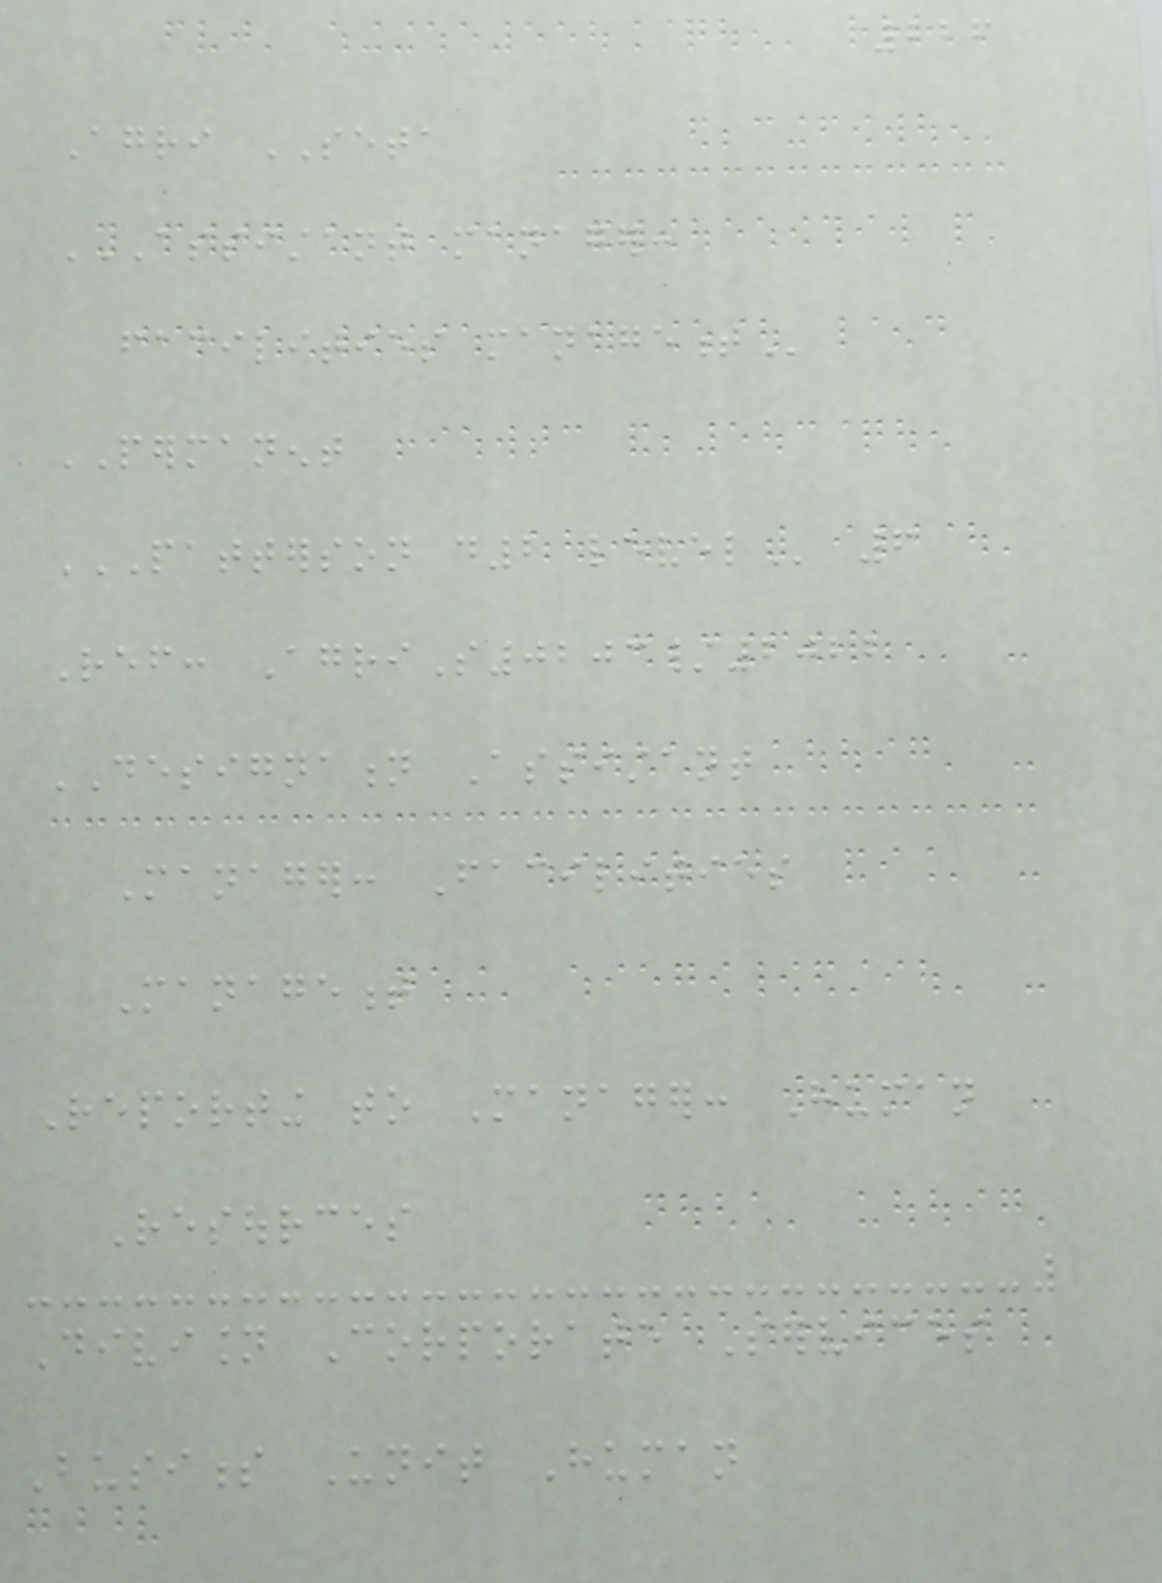226
Agri SETA
ASSISTANT MANAGER:
FACILITIES MANAGEMENT
PERMANENT
PATTERSON D2 LEVEL 6
Ref: AgriS0203/2022
DESIGNATION Assistant
Manager: Facilities
Management
Reporting to Manager: Human
Resources
Division Corporate Services
Business Unit Human
